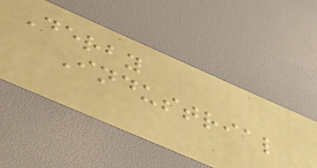Derby
Industrial
